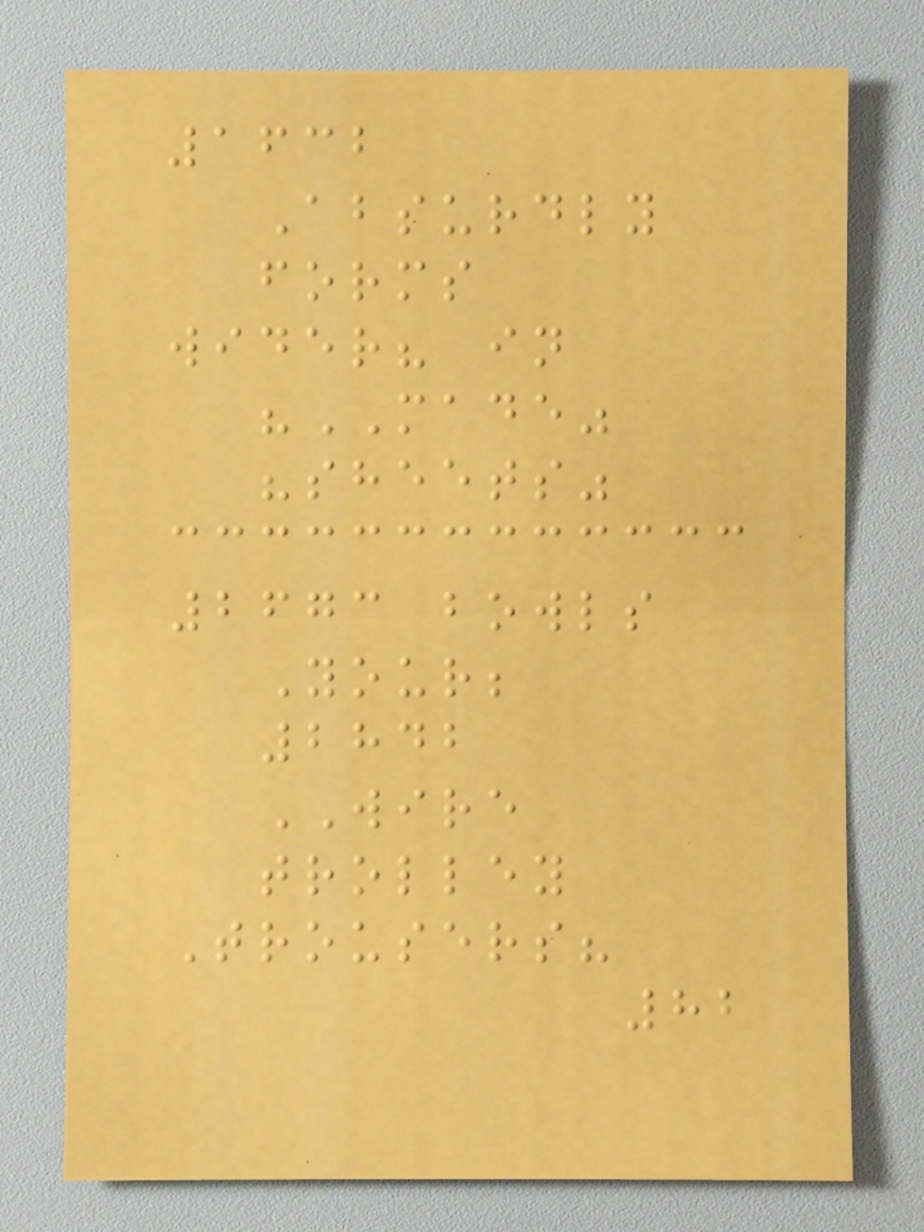1632
Absurdly
forms
wider? in
"MADE"
"sheets"
2673 bowls
Your;
2842
WIRE
trolley
Trousers?
82
